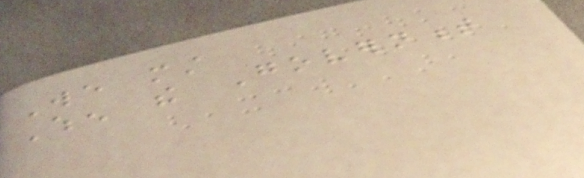We must
When the Government
